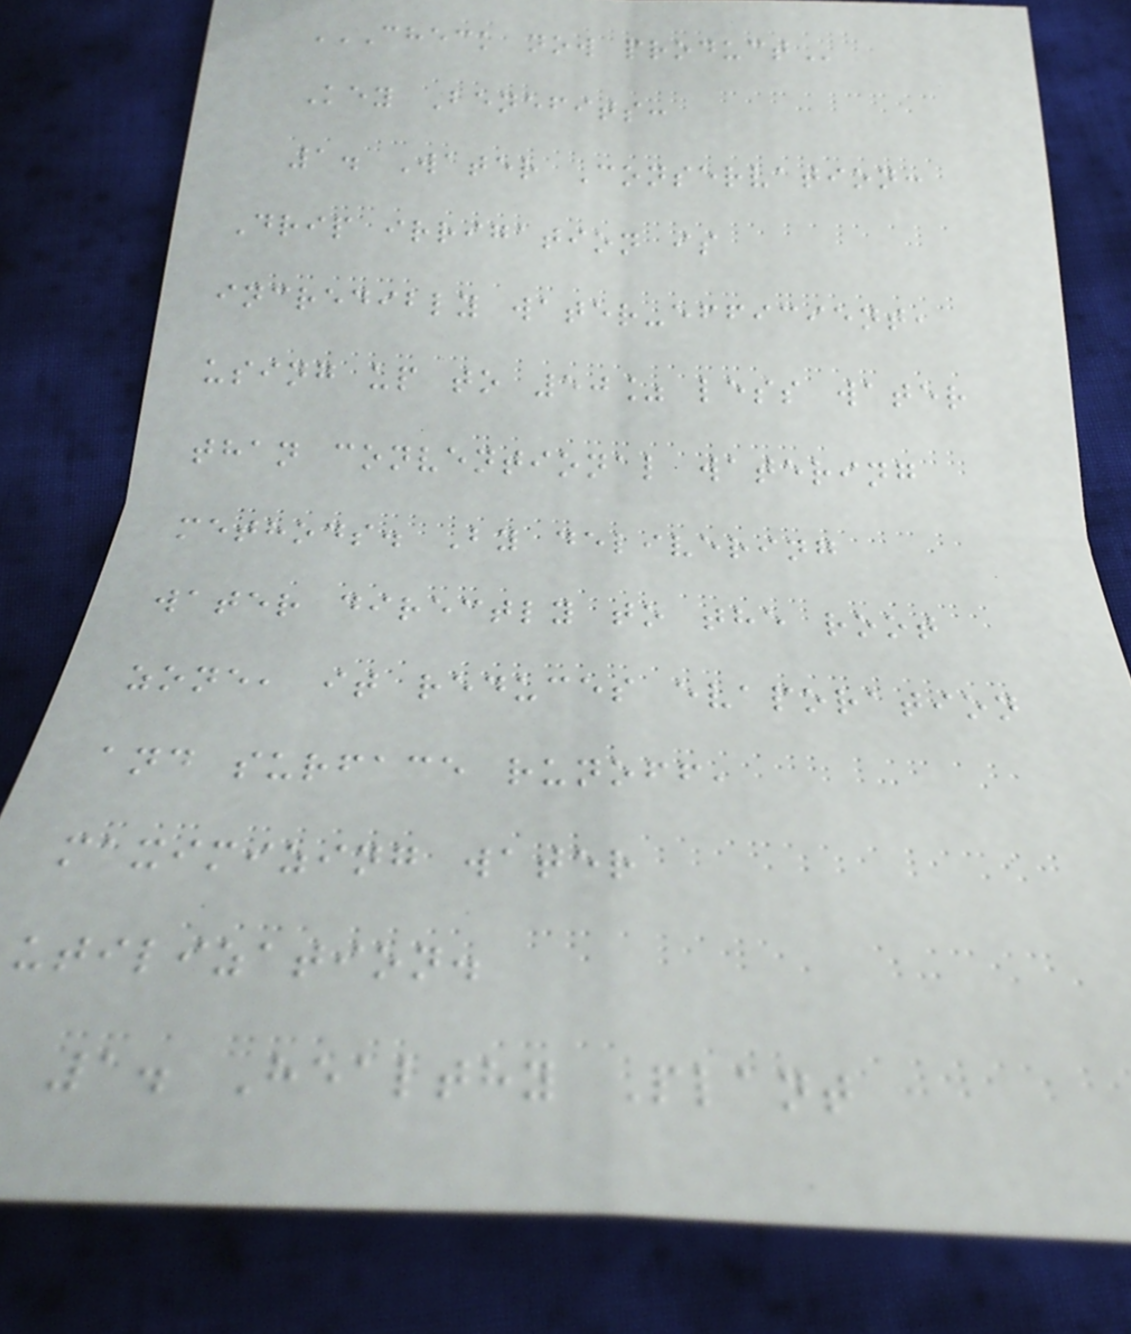CHECK NOW PRODUCT
Key Benefits:
1. Water Conservation:
Drip irrigation is
incredibly water-efficient,
using up to 50% less water
than conventional watering
methods. By delivering
water directly to the root
zone, it reduces evaporation
and surface runoff,
maximizing water
utilization.
1. Healthy Plant
